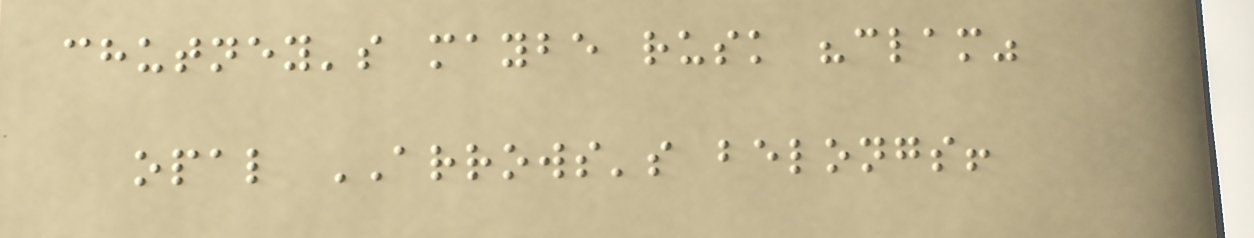chutney's maybe rusk "clam"
opal ARROWS's belongs!
